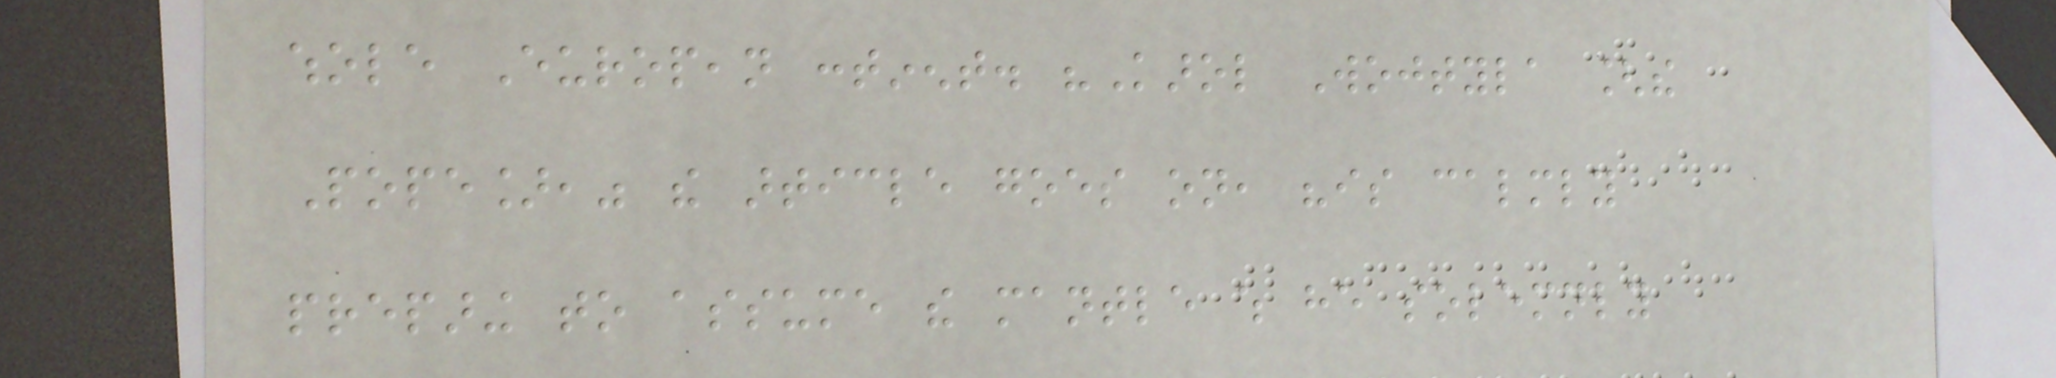whole European continent. "Karol Wojtyla [the
Pope]," the article goes on, "is calmly
preparing to assume the mantle which he solemnly
